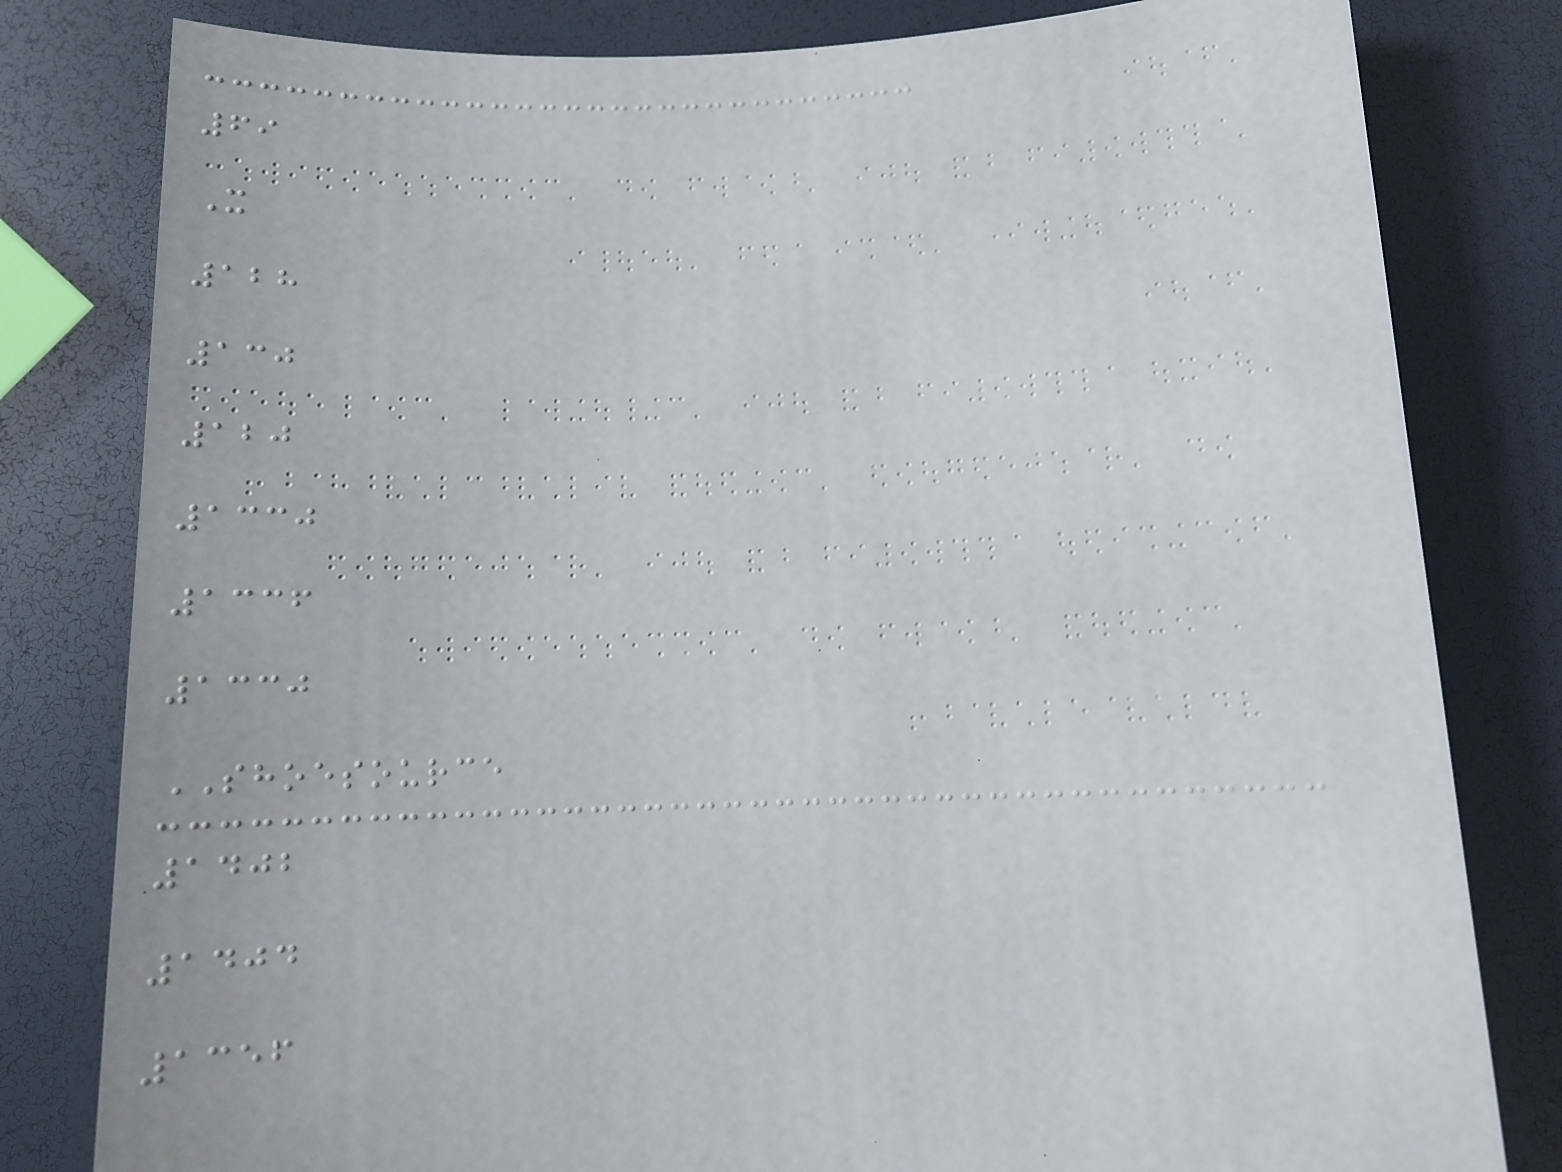69
X
128
130
120
1330
1336
1330
SHOESOURCE
1402
1404
1356
